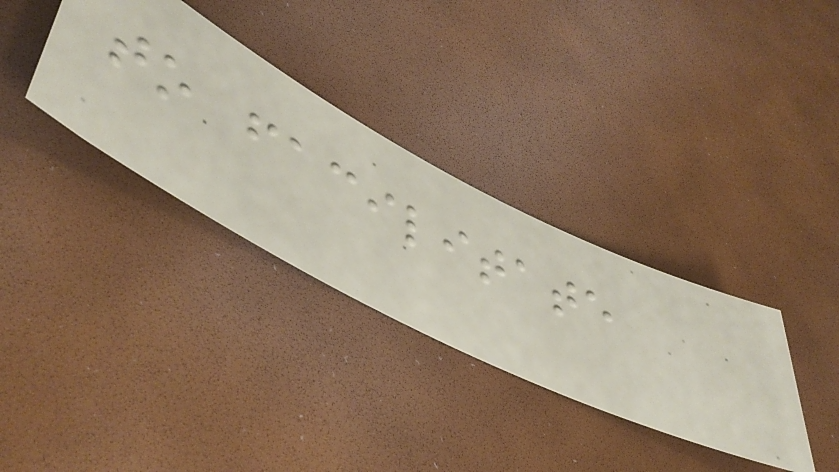to facilitate
